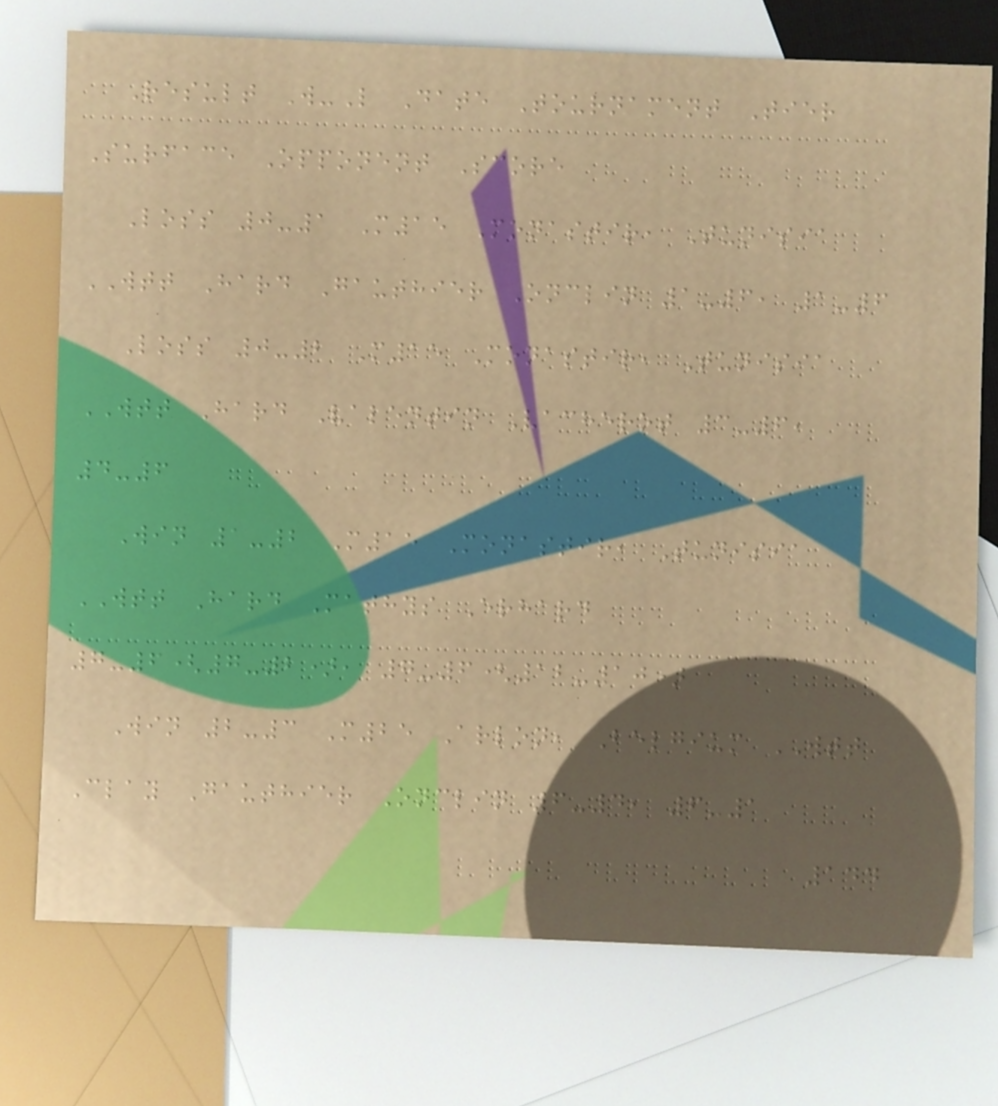Result W-L Date Tournament Tier
Surface Opponent Score
Loss 0-1 M15 Monastir, Tunisia
WTT Hard Gauthier Onclin 1-6, 1-6
Loss 0-2 M15 Monastir, Tunisia
WTT Hard Valentin Vacherot 3-6,
4-6
Win 1-2 M15 Monastir, Tunisia
WTT Hard Mathys Erhard
7-6(7-2), 7-6(12-10)
Win 2-3 M25 Arlon, Belgium WTT
Clay Gauthier Onclin 6-4, 6-1
144
